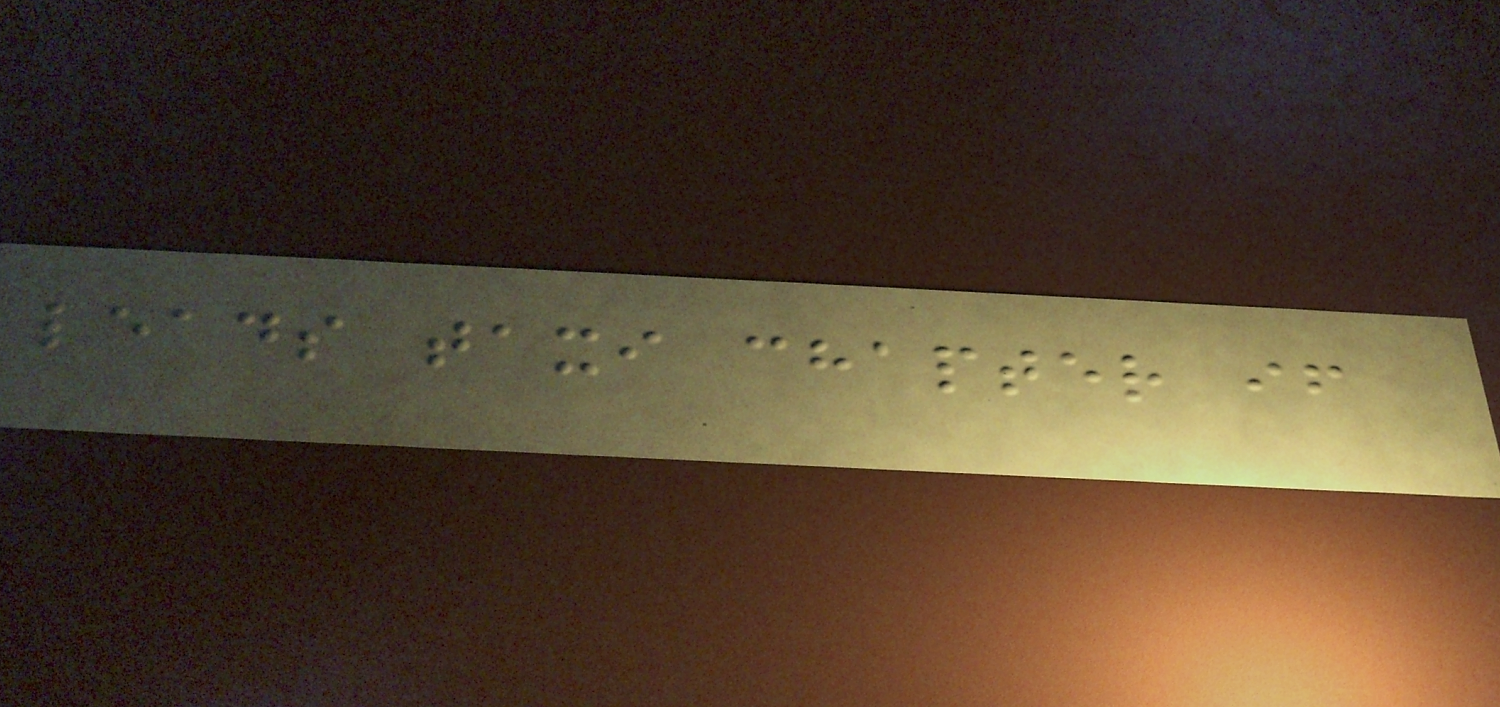leads taxi chapter if
